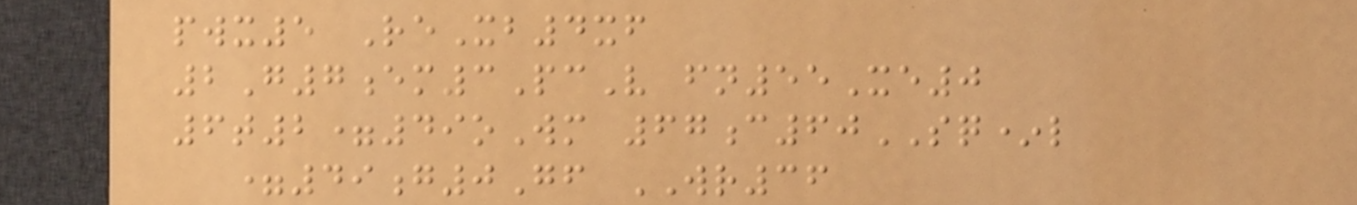pwx5 ReXb4xf
2G7em3PcV fn55Xe0
6t2=49oWm 67c60SQ*l
=49g0Gf WR36
